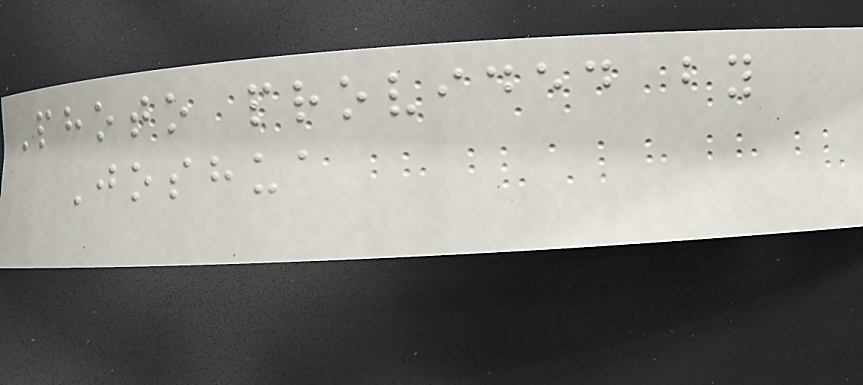Photo provided by
Joshua
